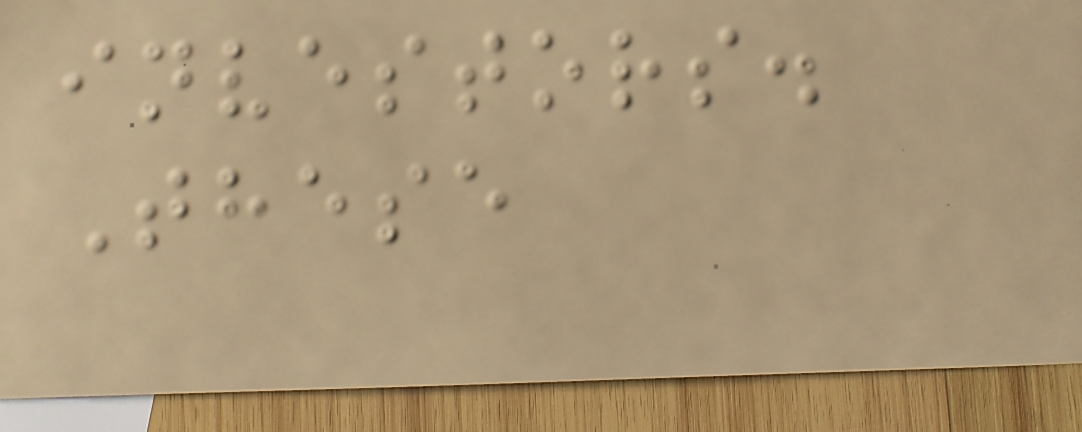investors.
These
